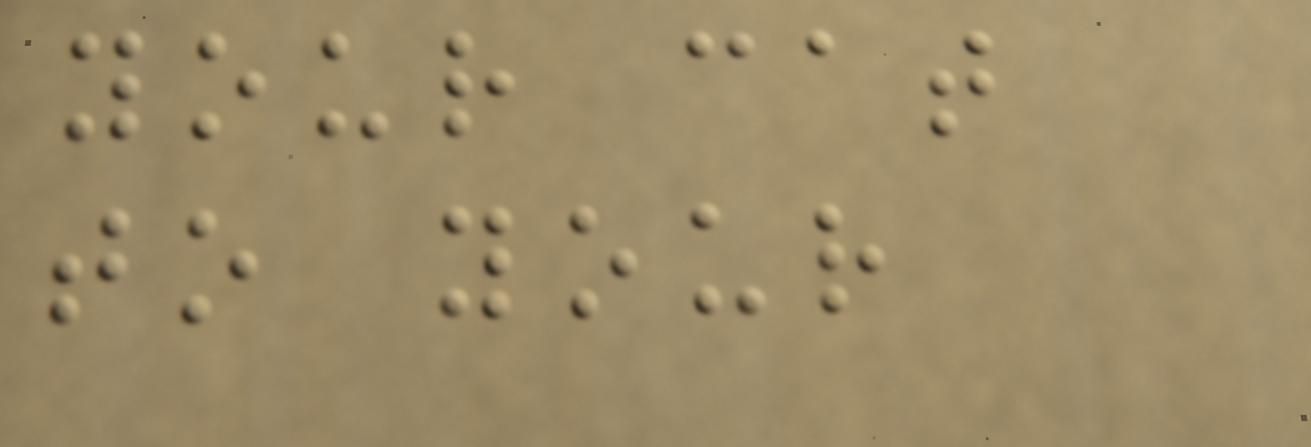your cat
to your
